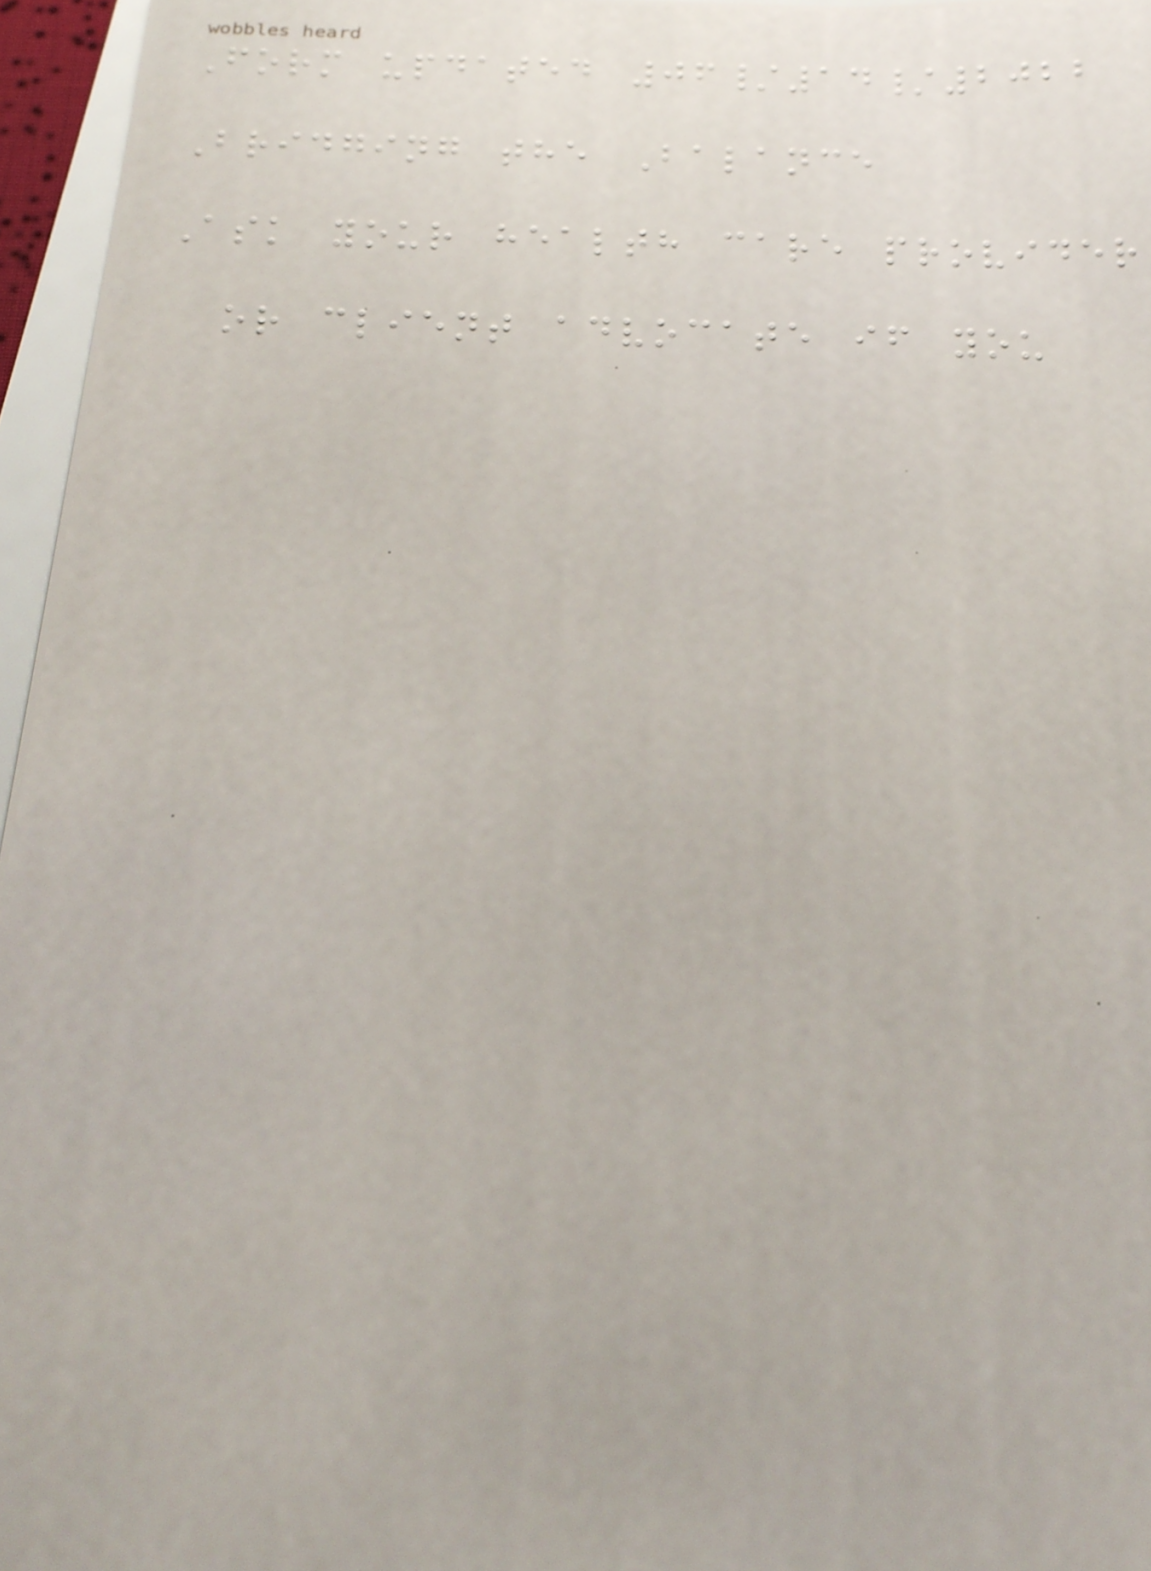Form updated 06/14/2022
Bridging the Balance
Ask your health care provider
or client advocate if you
